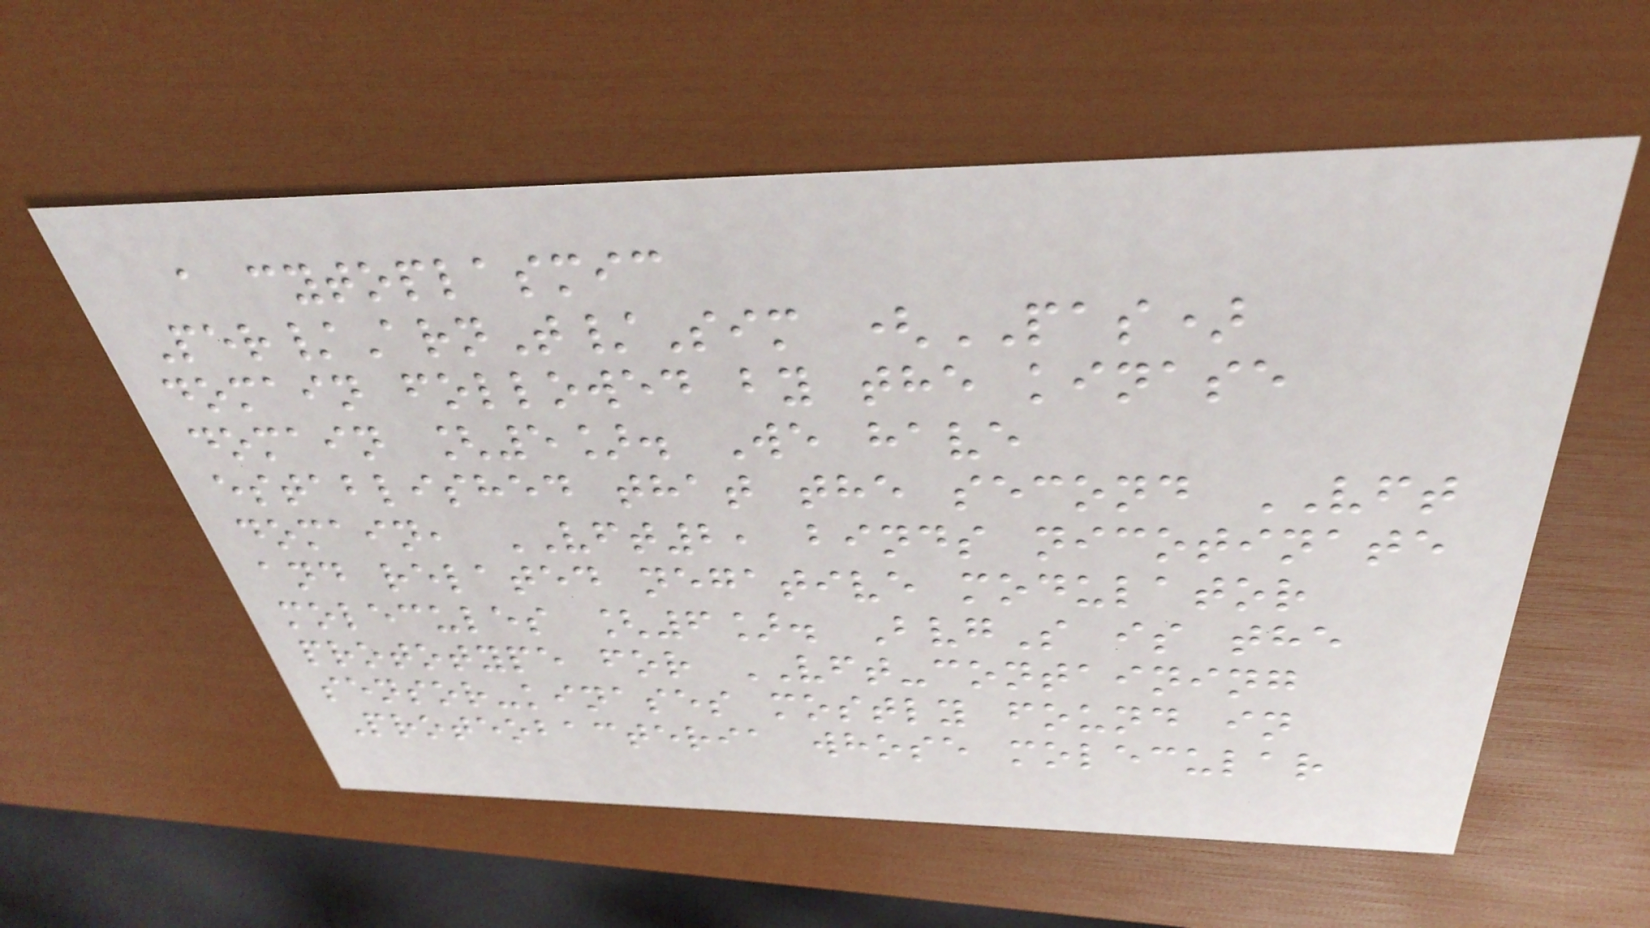a cytoplasmic
Per/ArnT/Sim (PAS)
domain followed by the kinase
domain [5]. We have
established that the second VFT
domain, VFT2, binds nicotinate
and related negative modulator
molecules [6]. BvgS is the
prototype for VFT-containing
sensor-kinases mostly found in
Proteobacteria whose molecular
